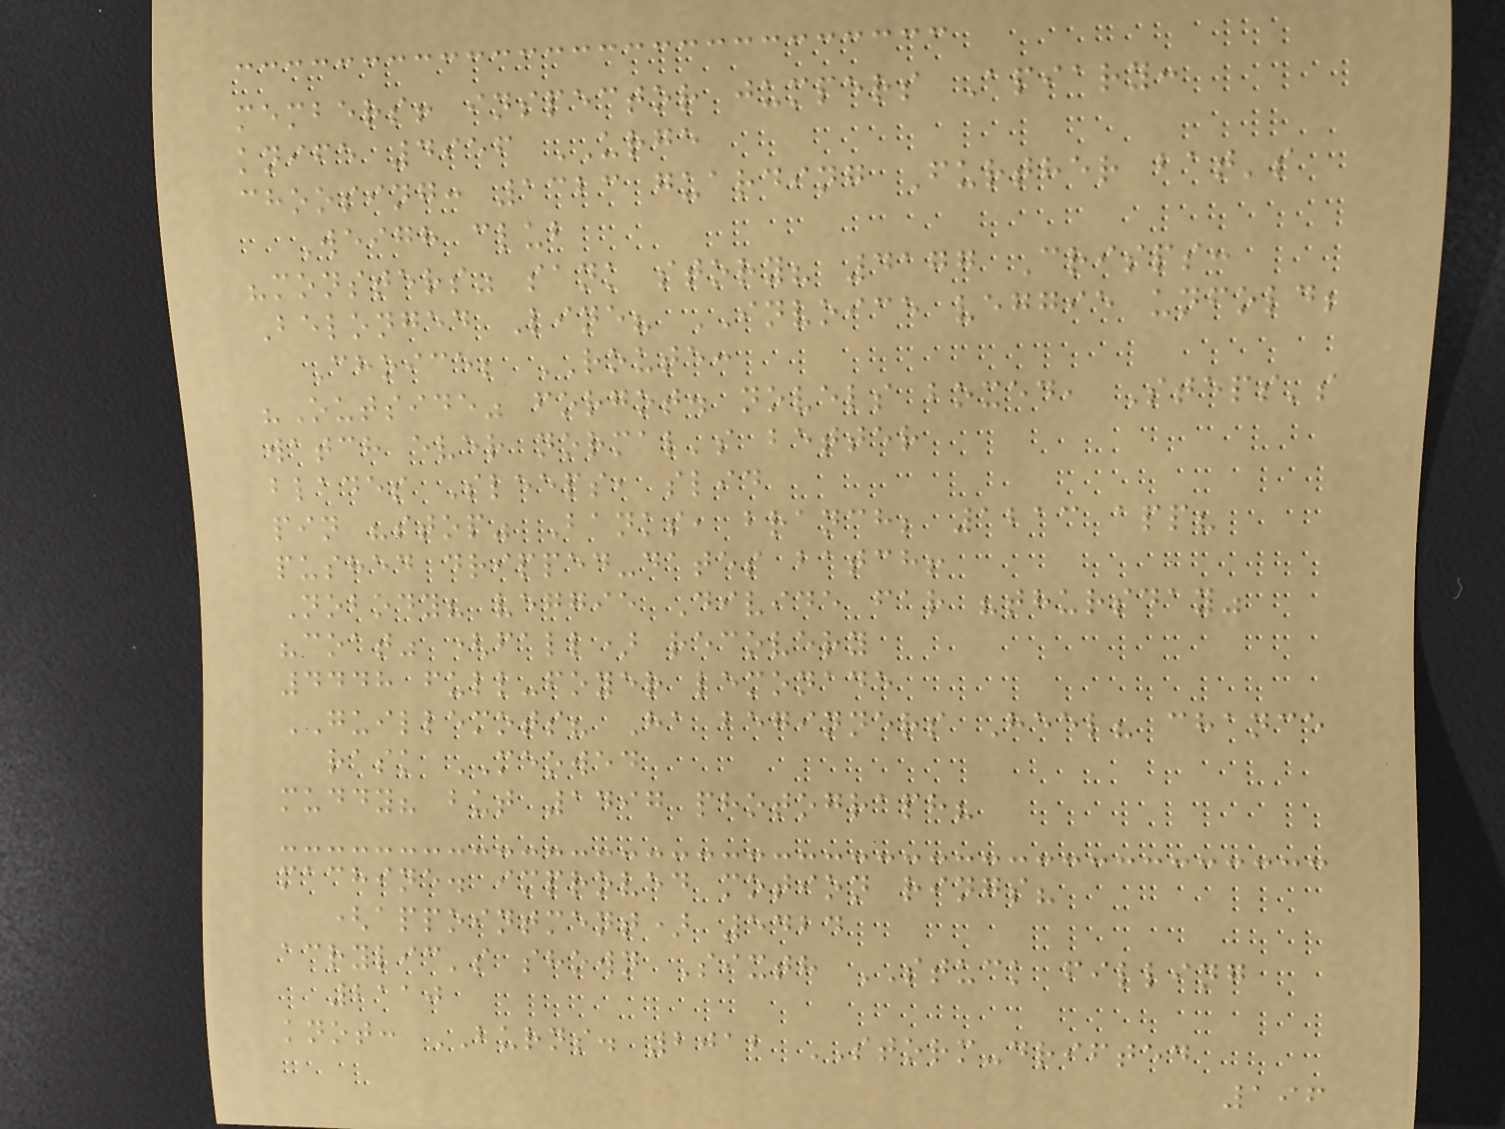members! inspector jumpers Apiary:
knife 4956 URGE
choosing: 1323 guarding Further bat's
Weigh club
"monsters" sank story? 4177 Crisps:
Belonged Line? INVOICE veggie unfold;
Choice; ROUTE:
"Outside" forgot. novels boxed, Steps's
watch ever normal's better
blades Sleeps, slid
pin "stop" Banks, branch; 1213 app?
pushed dripped-dates batch!
Nobody? veggie Divide far "thursday"
"coat" (fall) recovery
4448 full-foyer lemonade
GUILLEMOTS? Ha beginners Heel? chance
rask MEOWED
muddy? but 1497 photograph?
machine. improved motion rings?
(appointment) 5424
acrylic's shown Sixth STUCK filling
2110
knot: BURNS. 2012 STORM-drifted
196
